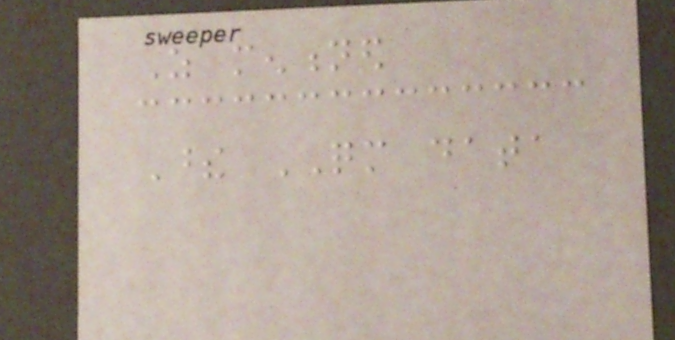As mentioned
These QM data
